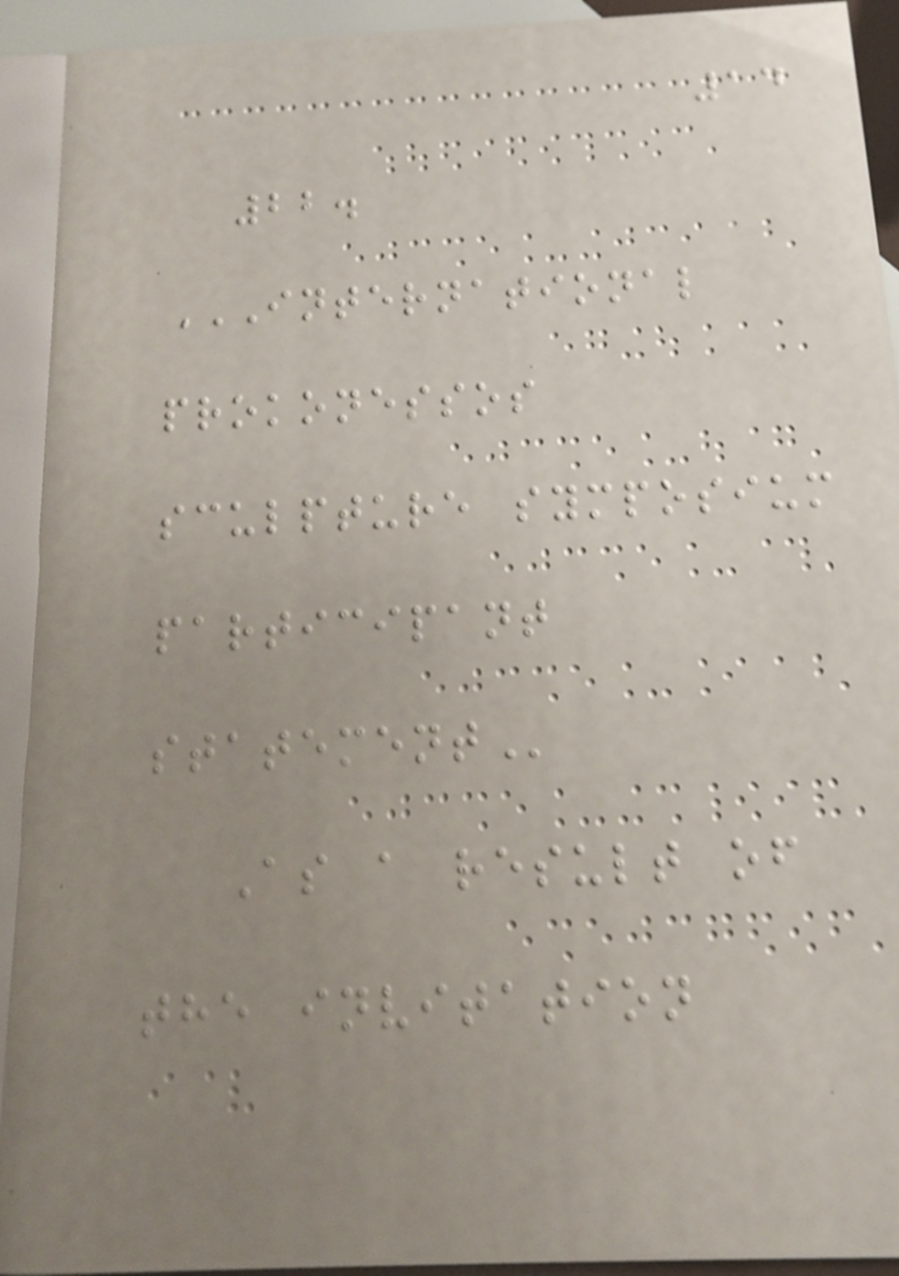14
22.
INTERNATIONAL
PROKONESSOS
SCULPTURE SYMPOSIUM
PARTICIPANT
STATEMENT
As a result of
the invitation
